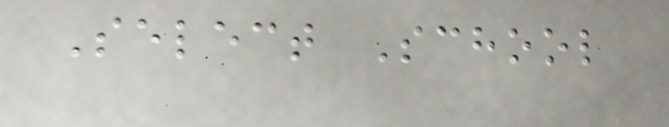Select School
